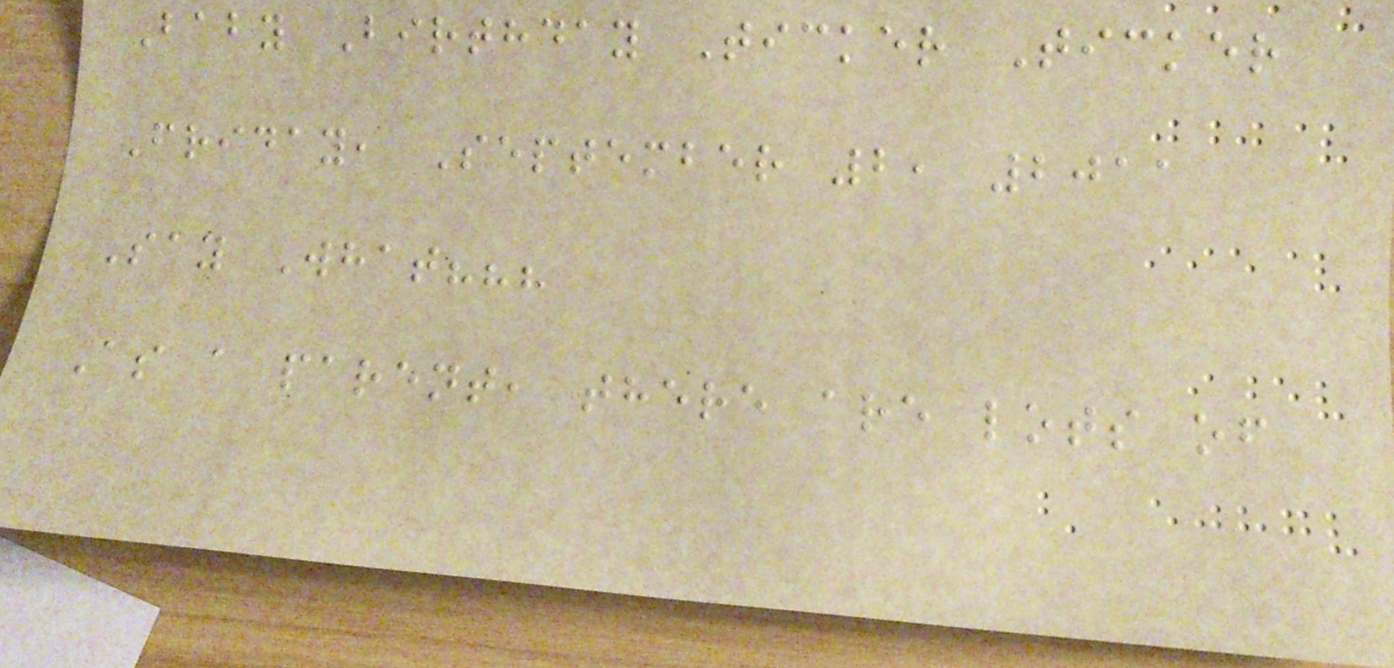Baby Birthday Ticker Ticker
Friday, September 2, 2011
Say What???
As a parent, there are lots of
